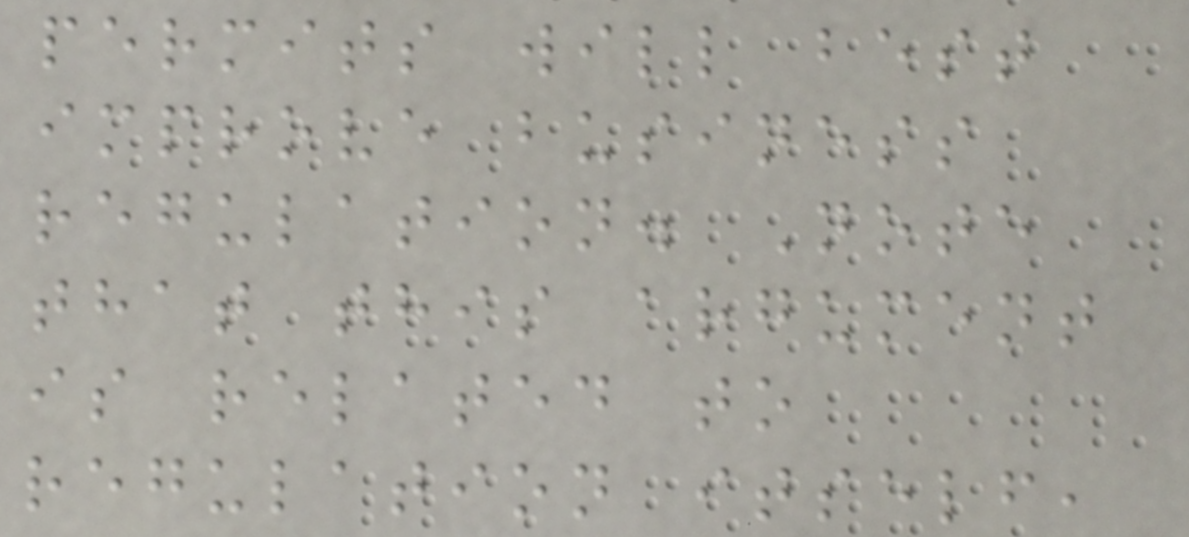permits will best
improve business
regulation. Note
that this argument
is related to
regulation itself,
